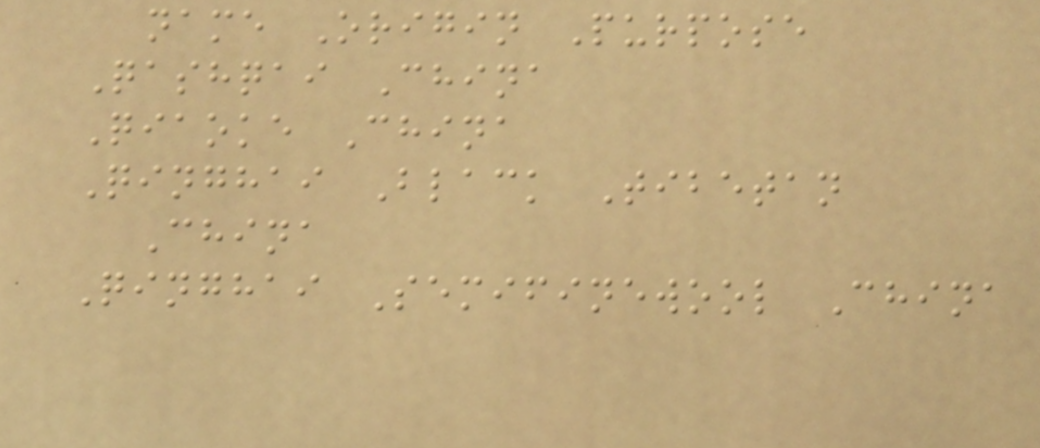name Origin Purpose
Qashqai China
Qiaoke China
Qinghai Black Tibetan
China
Qinghai Semifinewool China
